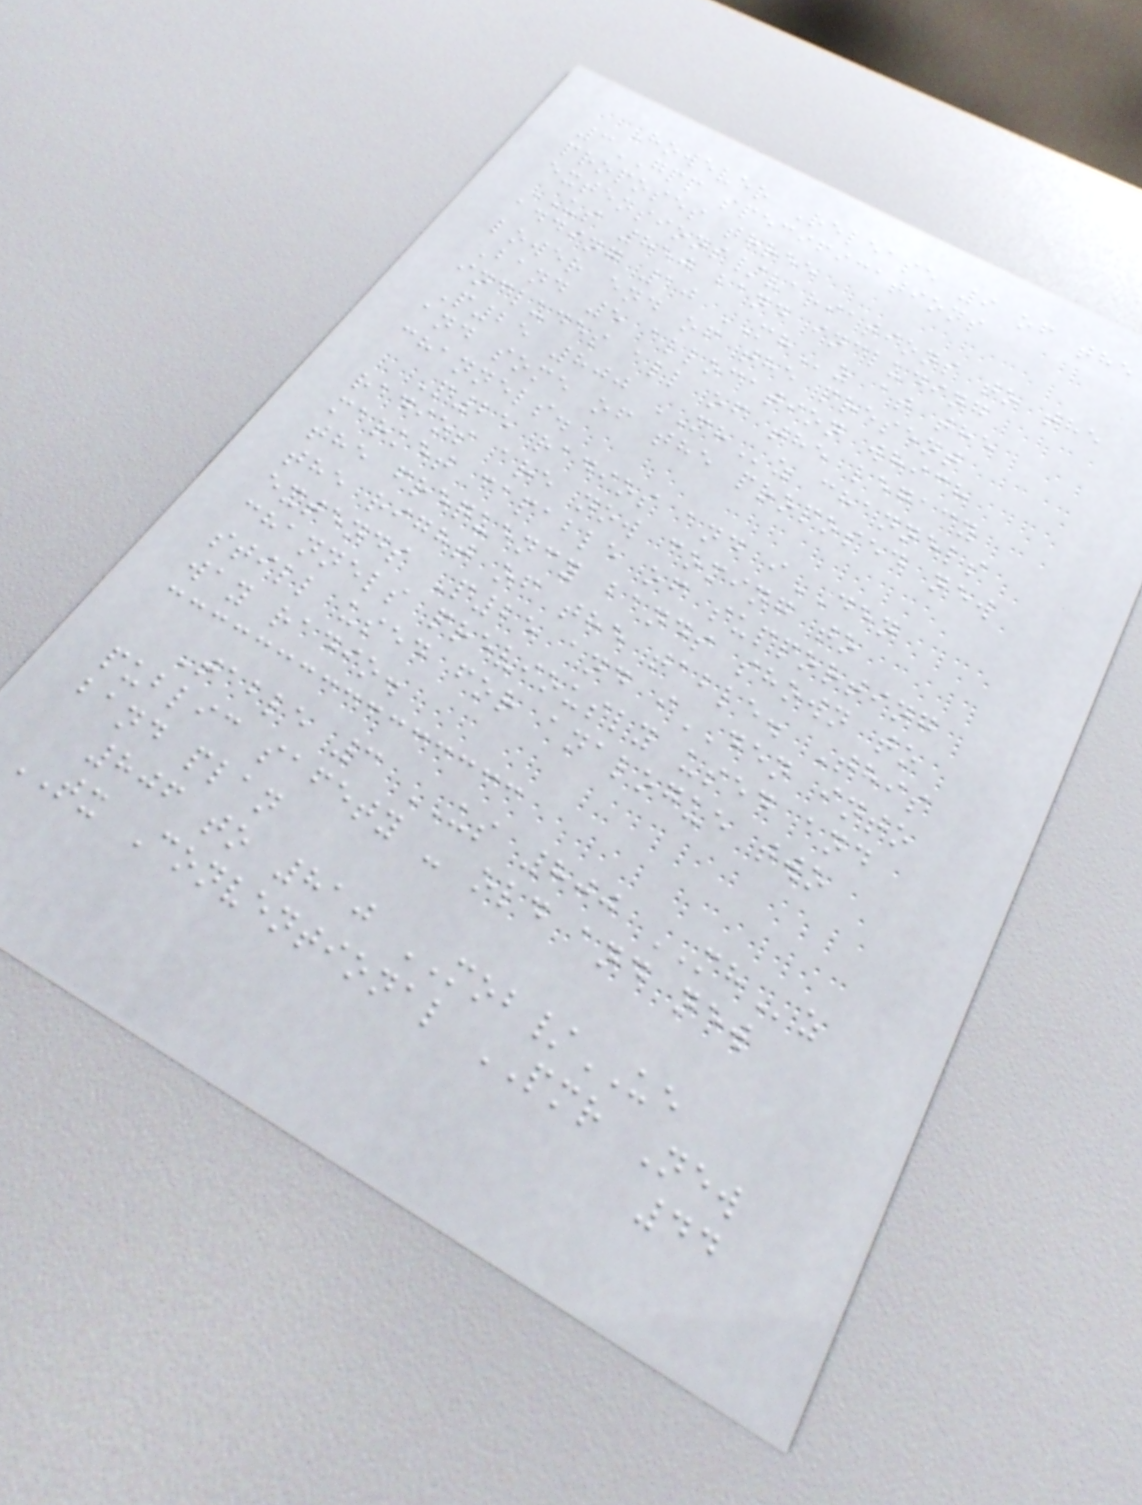However Release 9 of the
3GPP specifications
proposes three
extensions/variations to the
US 850 band including
adding 10 MHz at the
lower end of the present
Band 5 allocation which
includes all of the legacy
P25 800 MHz channels
and some of the proposed new
channels.
P25 radios and iDEN
radios are now coming to
market capable of supporting
the frequency bands shown to
the right of the table. This
extends P25 and iDEN into
channels previously used and
still used for analogue two
way radio.
Table 3 US 800 MHz
public safety - old and new
band plan
806 to 810 MOB/UE
TX Conventional PMR New
44
